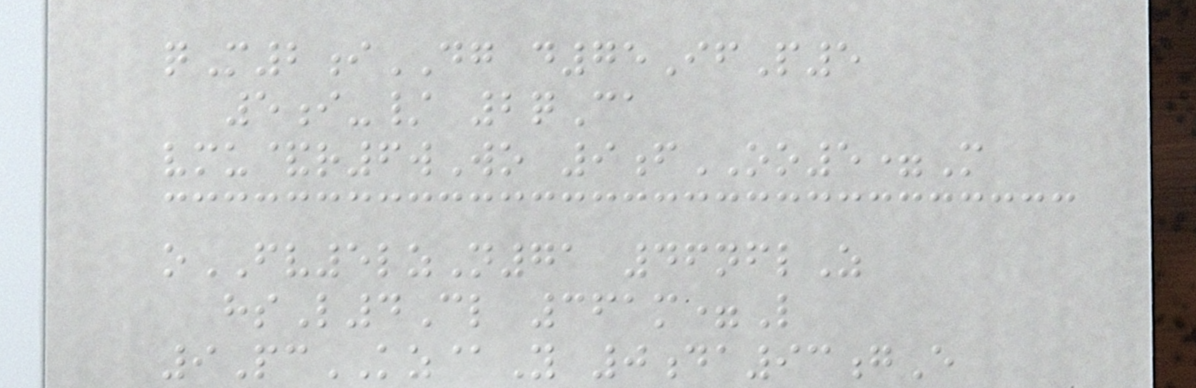qM2iDG d75IfP5
5i-/ 2qCa
vmu&r6wWo 9fOO5=M
oFV5lzN71 46nflZ
hsL4Cl 361m=L
9PcKZ@Y 0da93gE
